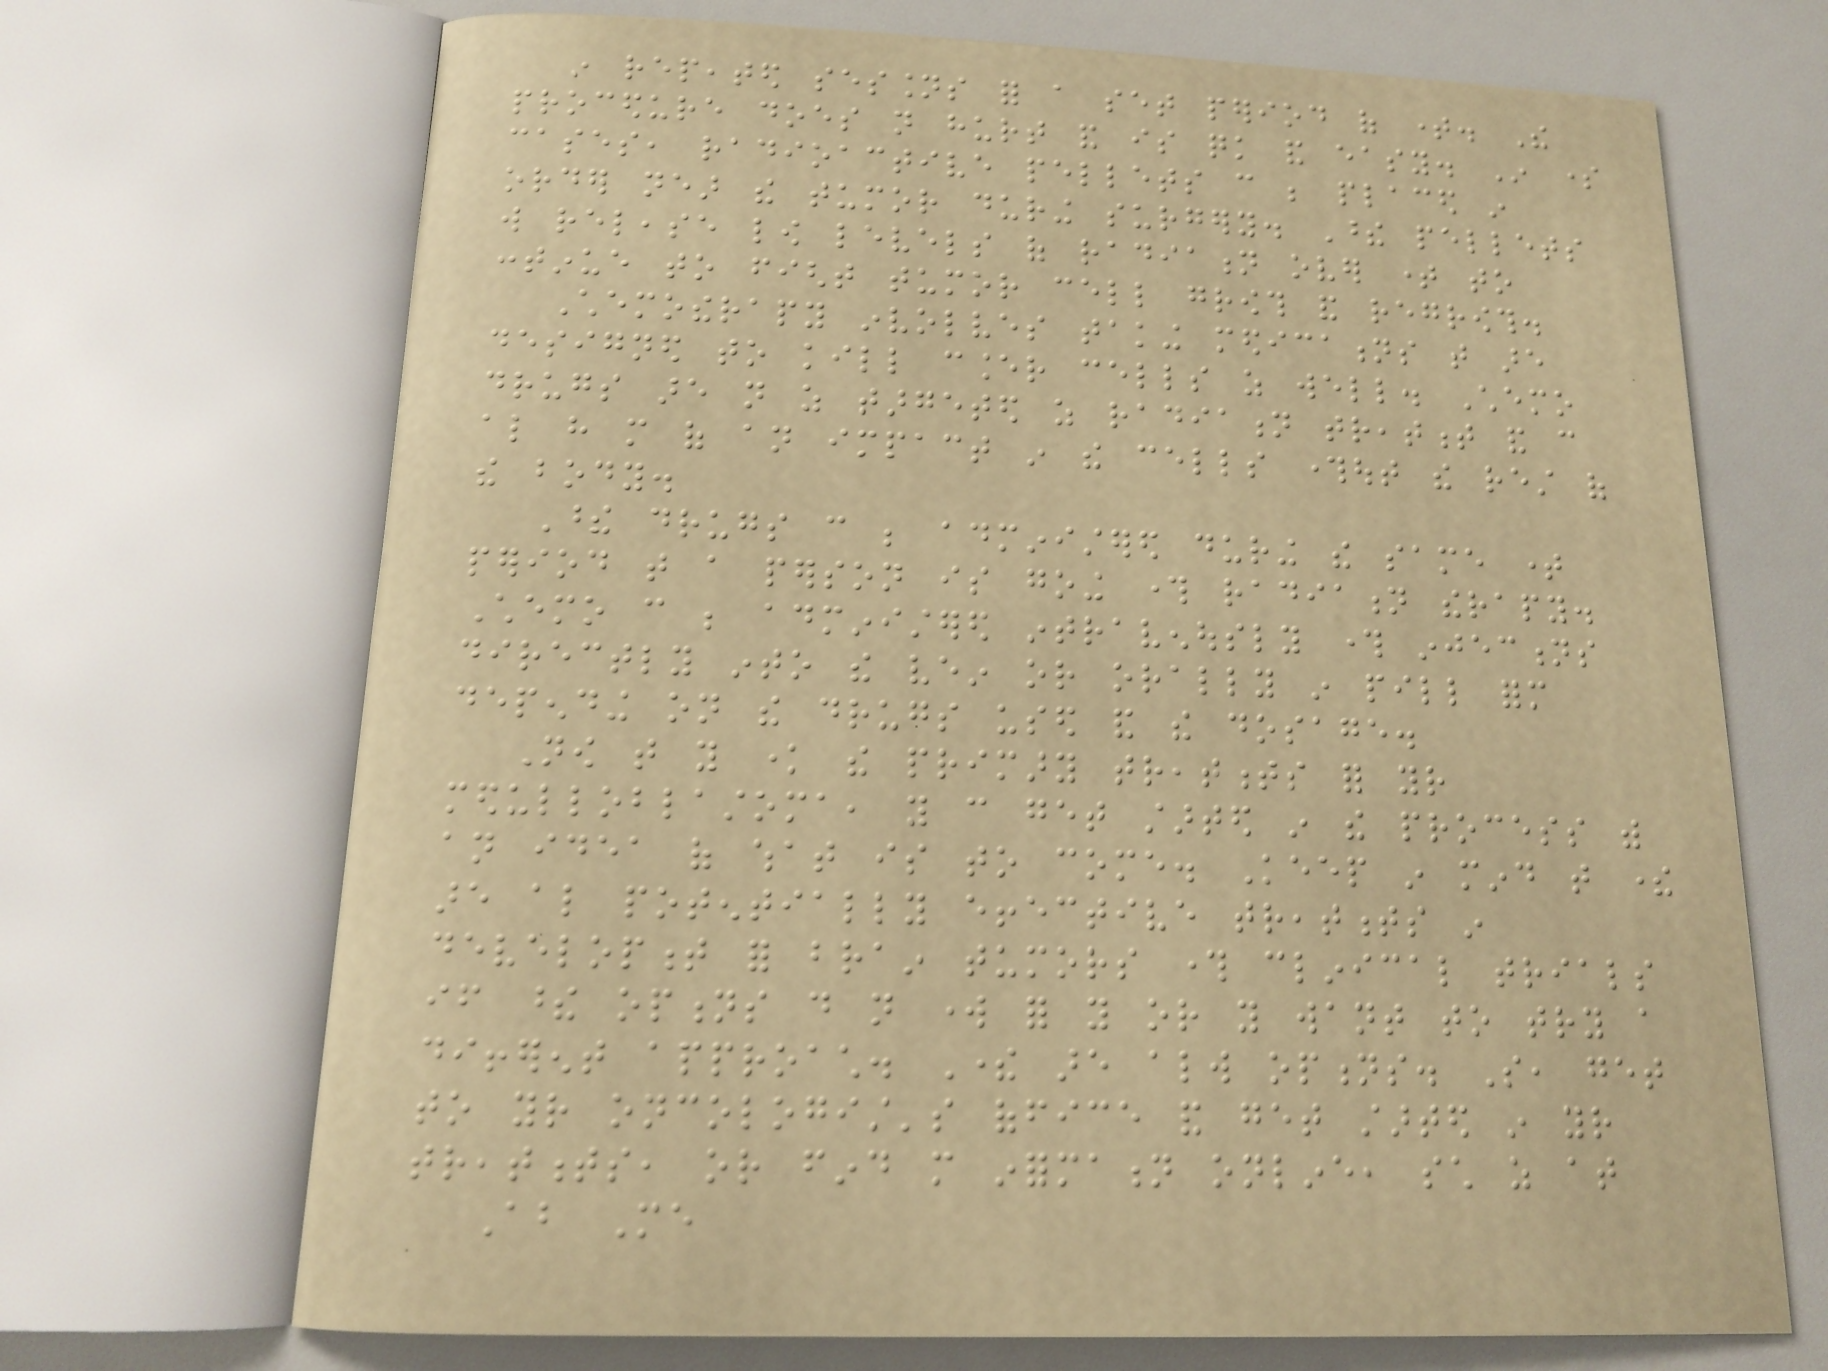in repeated sessions for a set period of time. The
procedure does not hurt and is quick and easy. In some
cases, radioactive pellets can be placed in
order near the tumor during surgery. These pellets
will release low levels of radiation over time to
continue to fight tumor cell growth and regrowth.
Chemotherapy involves taking medications that are
designed to kill cancer cells as well. Chemo
drugs are not as targeted as radiation treatment and can
also have more of an impact in the cells throughout the rest of
the body.
These drugs can be administered during the same time
period that a person is going through radiation therapy.
Chemo can be administered intravenously through injections
directly into the vein or orally in pill form
depending on the drugs used and the dosage.
Now that you know the primary treatments for your
medulloblastoma, you can get started in the process with
an idea of what is to come. Keep in mind that there
are also potentially effective treatments in
development for brain tumors through clinical trials
if these options do not work for you or you want to try a
different approach. There are always options. So, get
to your oncologist's office and get started in your
treatments, or find more information online, such as at
About Me
